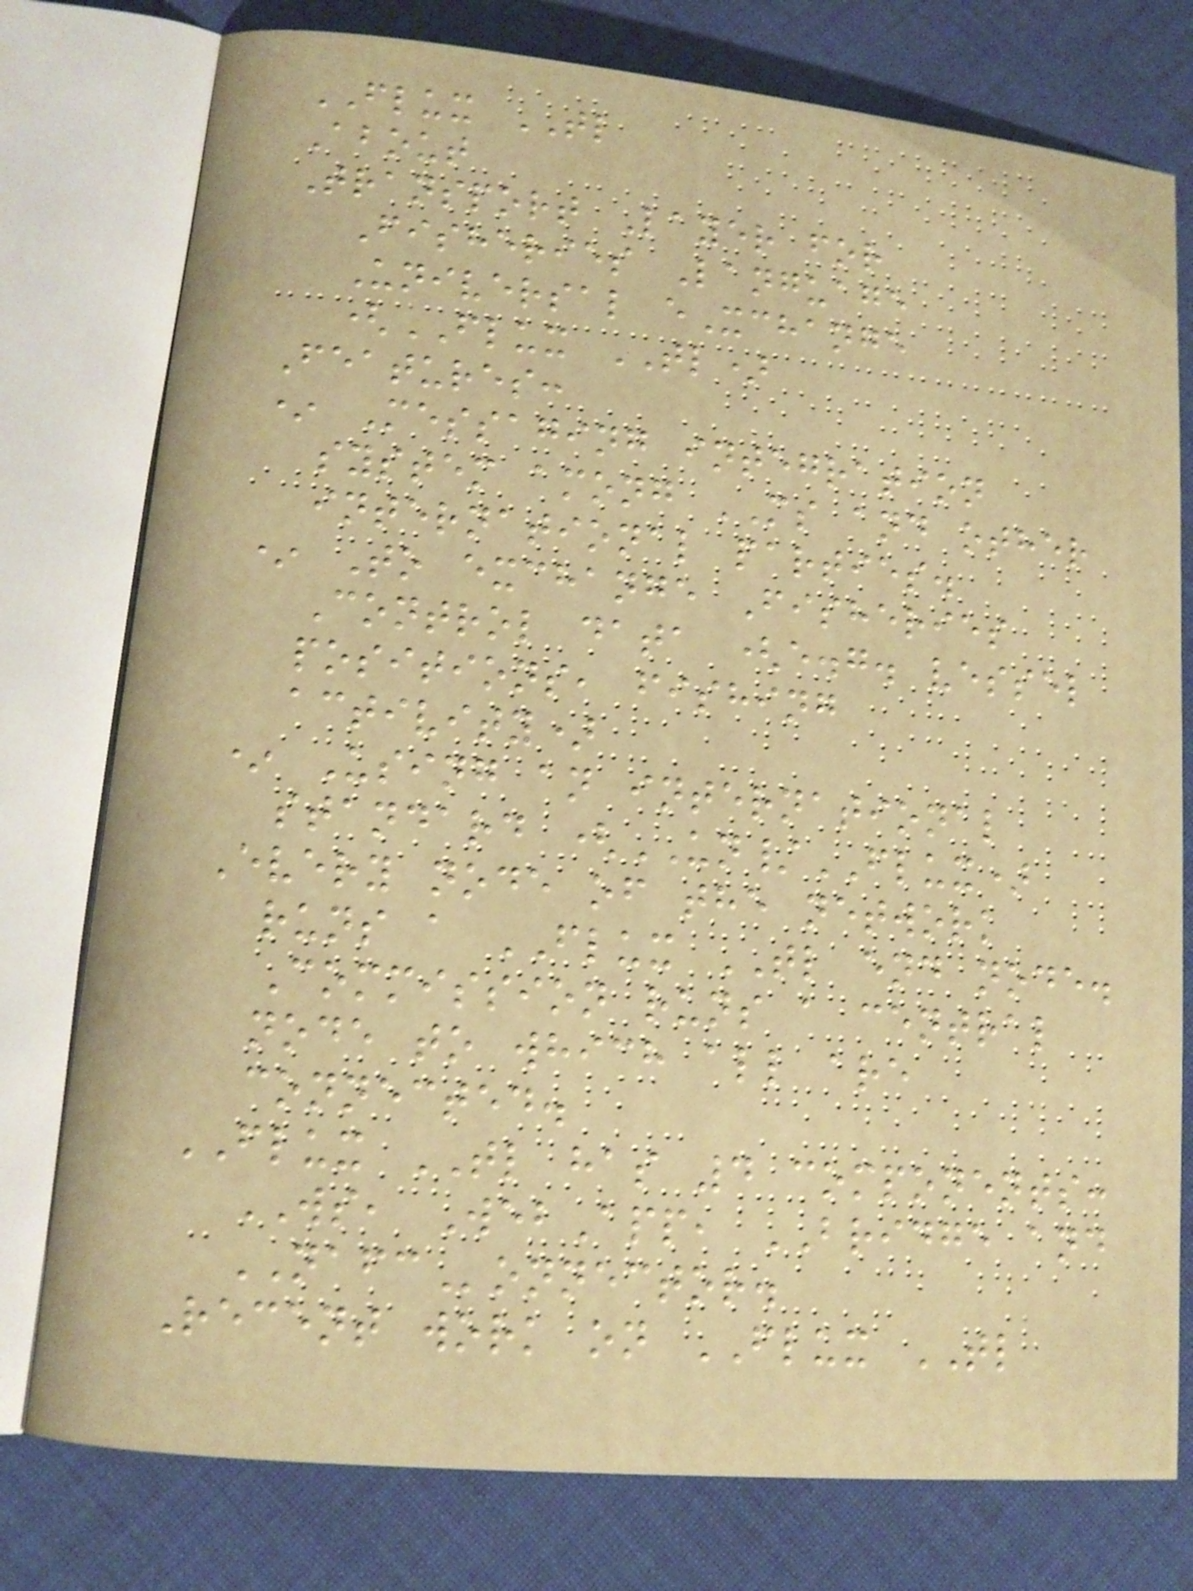FLUX TL
About
Transport Layer for
Fisheries Language
Universal eXchange
(FLUX TL)
Features:
* Messaging integration
system among MS and other
international parties.
* To exchange Fisheries
Control data (e.g. vessel
positions, fishing
activity)
* Using an international
standard (UN/FLUX)
Every node of the network
runs a FLUX TL end node.
Commission runs a central
node to which all are
connected.
FLUX TL has 4 components:
WS, WebApp, BRIDGE and
NAFConnector.
Recent work on FLUX TL
